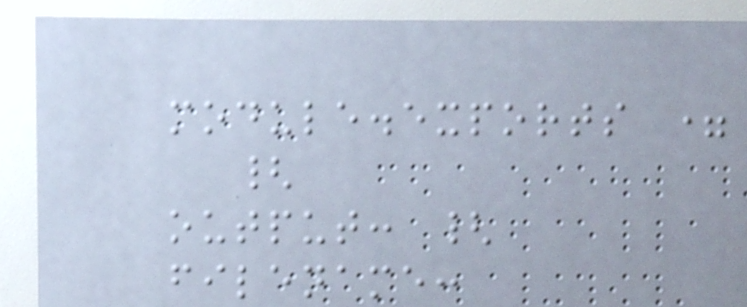module.exports =
{
output: {
filename:
